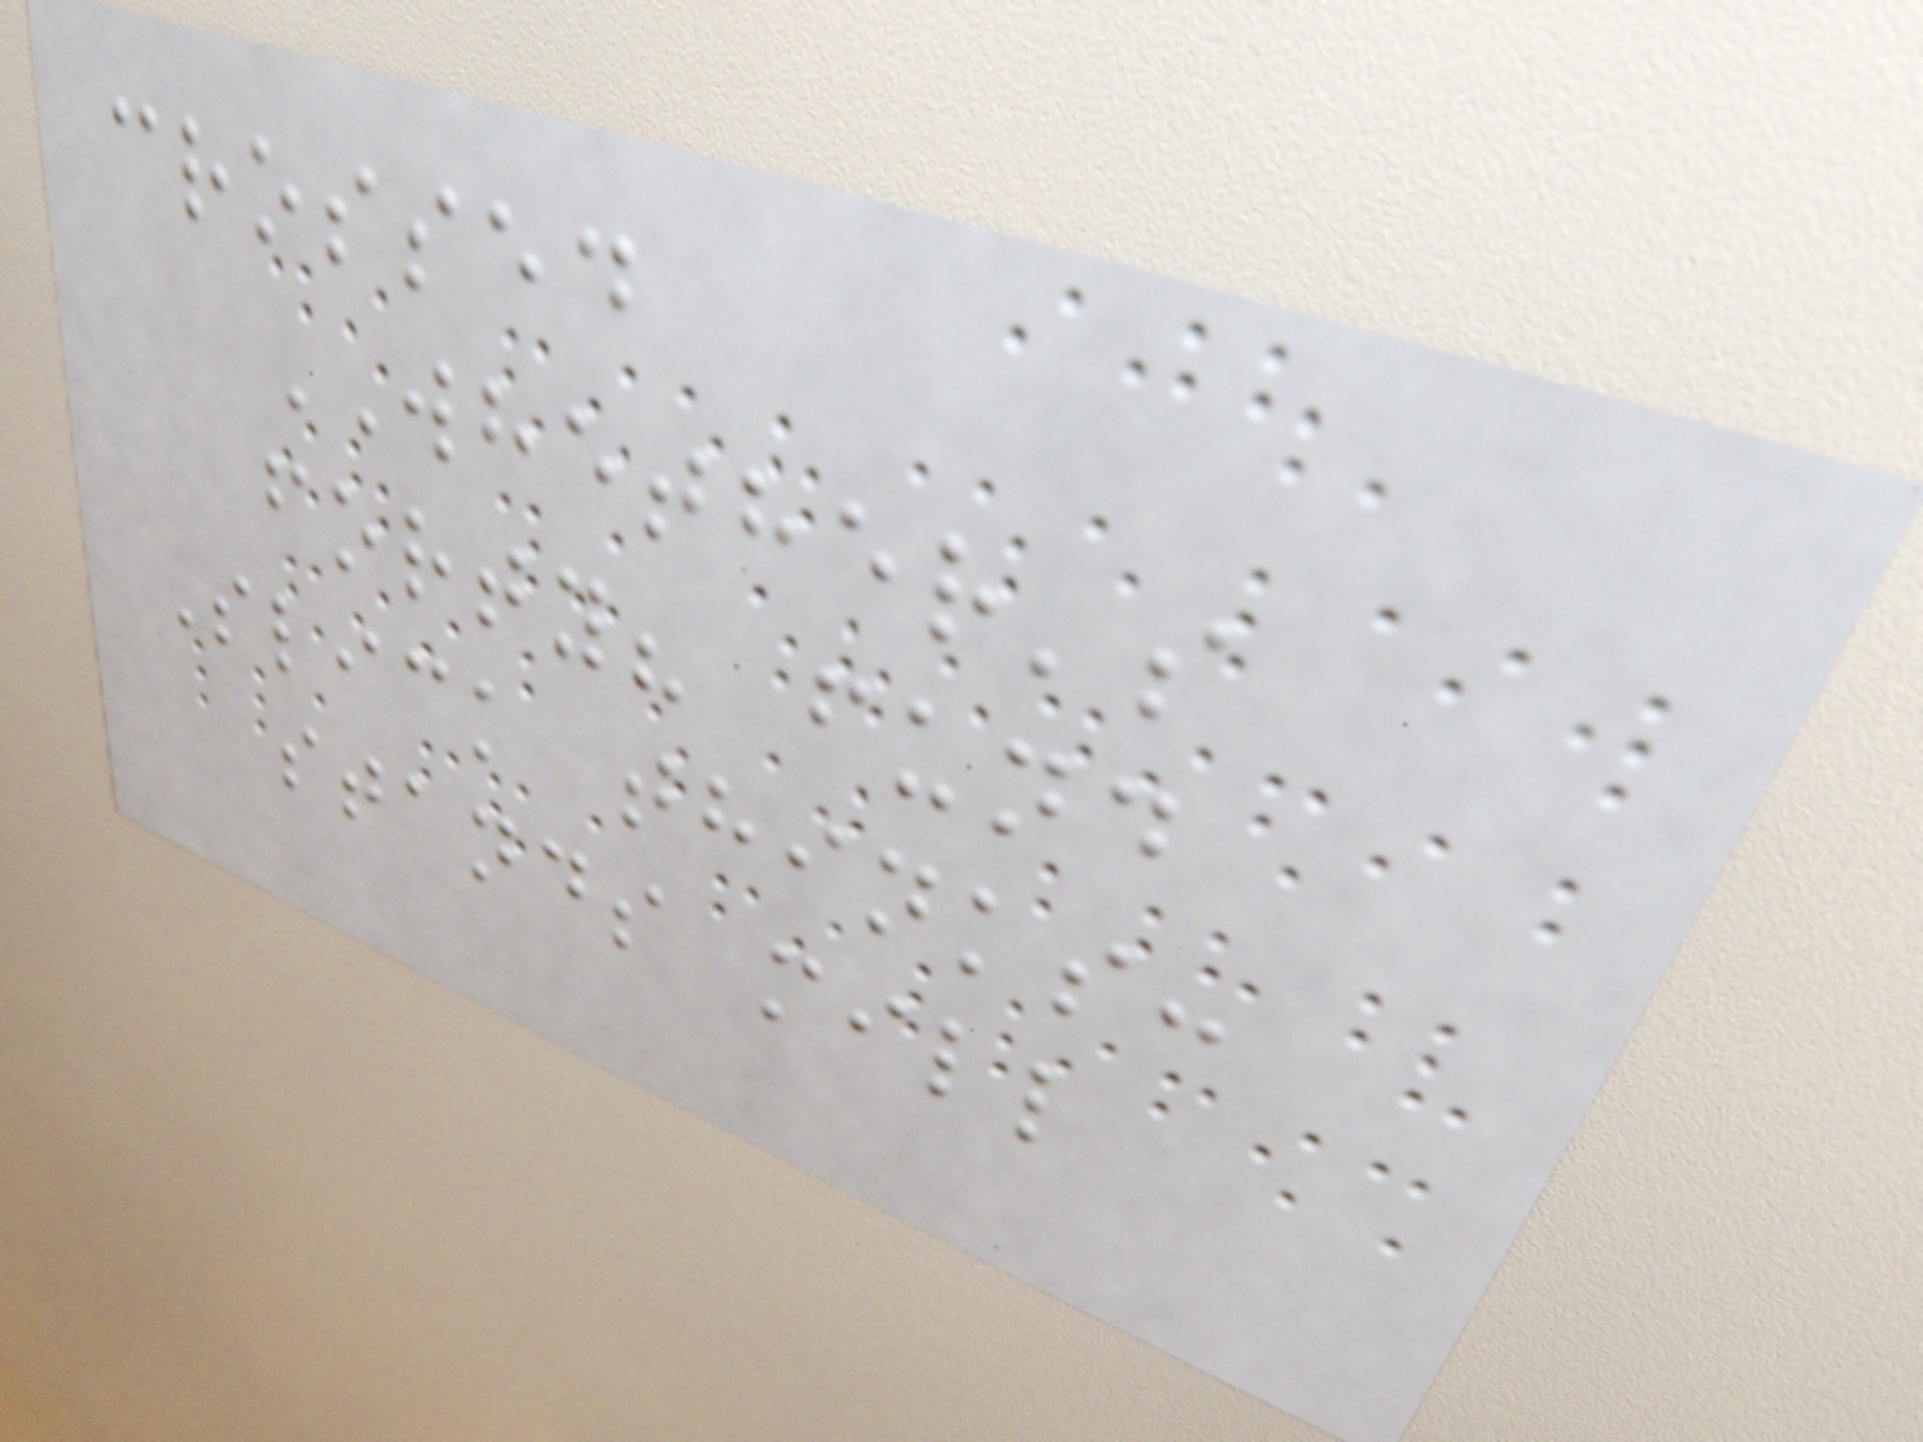crossed
WHETHER's
forty? fund
Slick thinks:
stands mill
